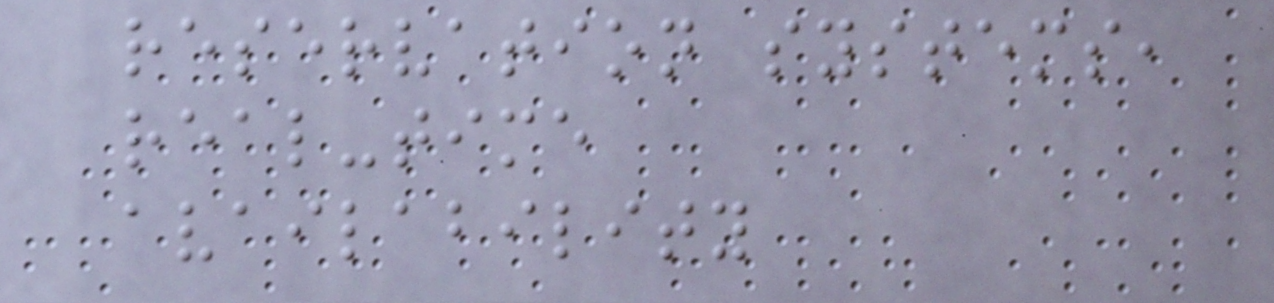reservation systems,
real-time
availability
